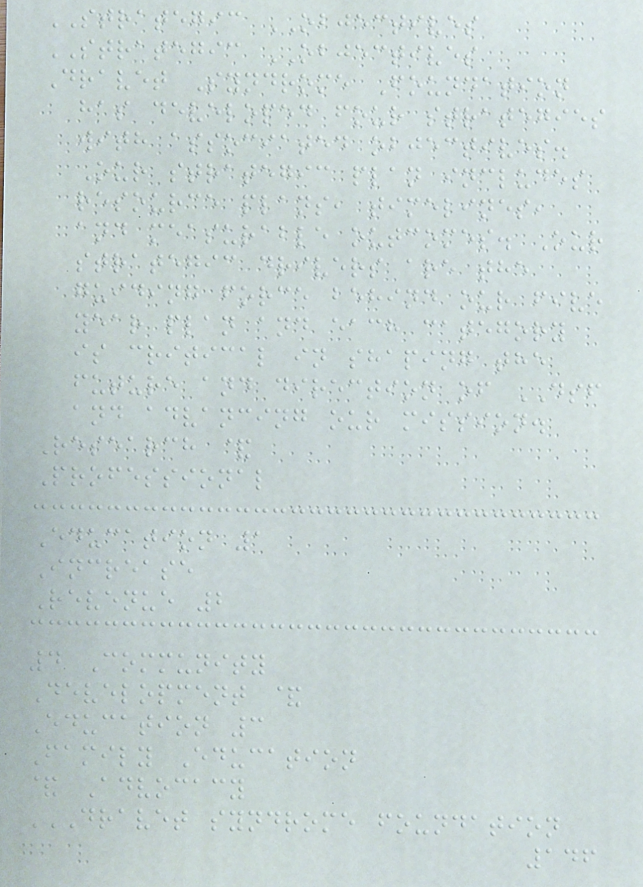STRATEGIC OBJECTIVES
STRATEGIC OBJECTIVES
Dravet Syndrome Foundation
has developed four strategies
with associated objectives.
Our strategic plan includes
resource plans, timelines,
and measurable outcomes. Our
strategic drivers are the
guiding force behind our five
year plan and each category
is critical in shaping the
future and direction of DSF
and advancing our mission.
Research &
Professional
Education 1
Increase
Revenue 2
4 Community
Development &
Education 3
Family Education
& Advocacy
DRAVET SYNDROME FOUNDATION
146
